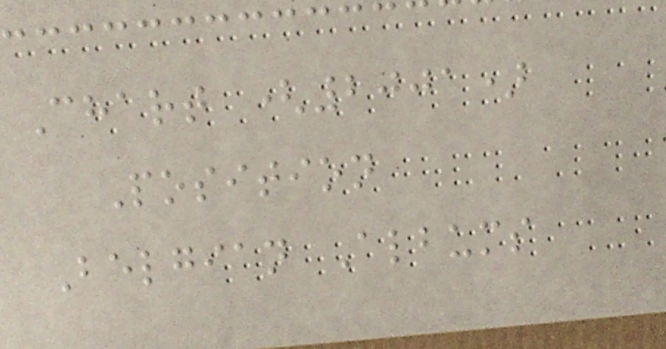Chart (2001)
Position
Belgian Albums
